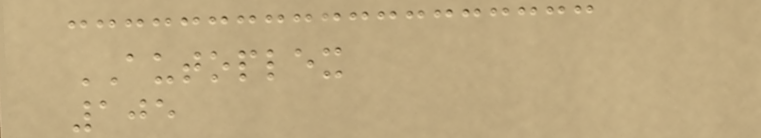AUTOPLEX
105
